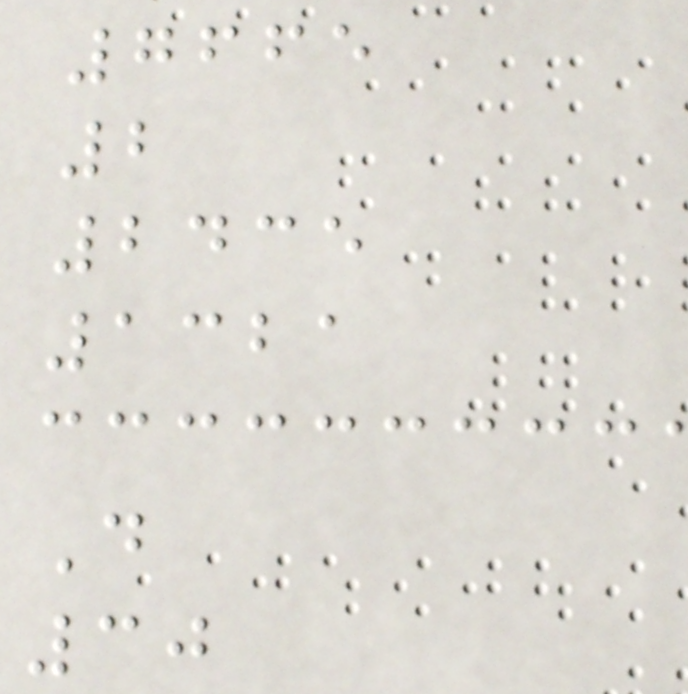7665
2
2435
1321
D
30
